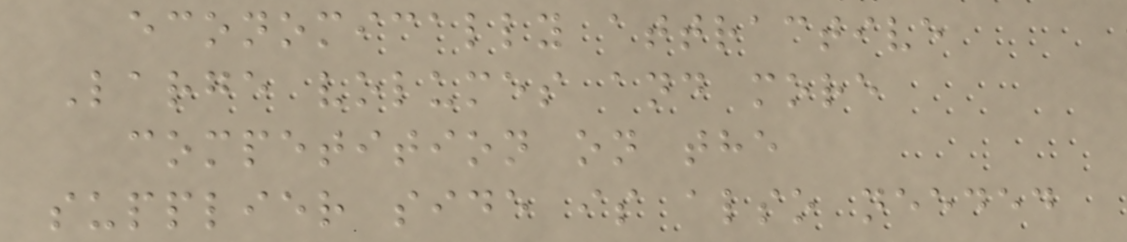economically attractive
Large volumes and more
competition on the
supplier side is also needed
